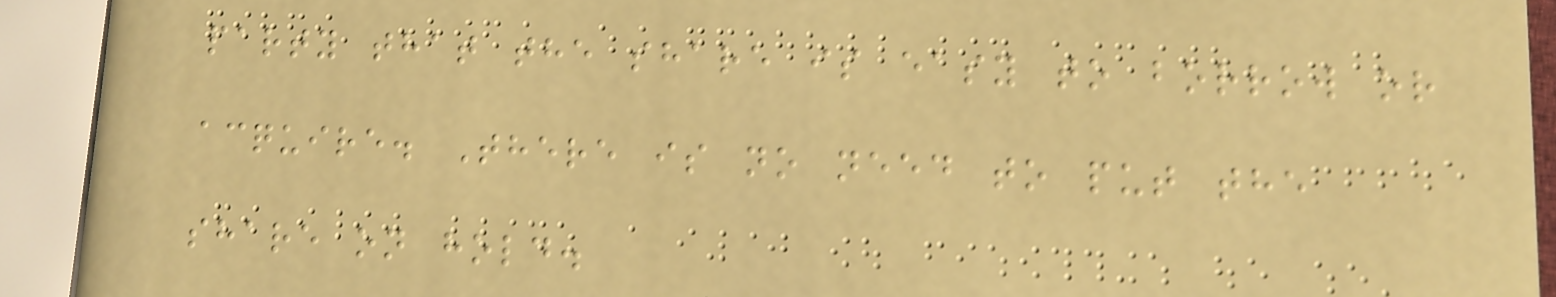party that the share is easy to borrow or
acquire. There is no need to put the
share on hold.
